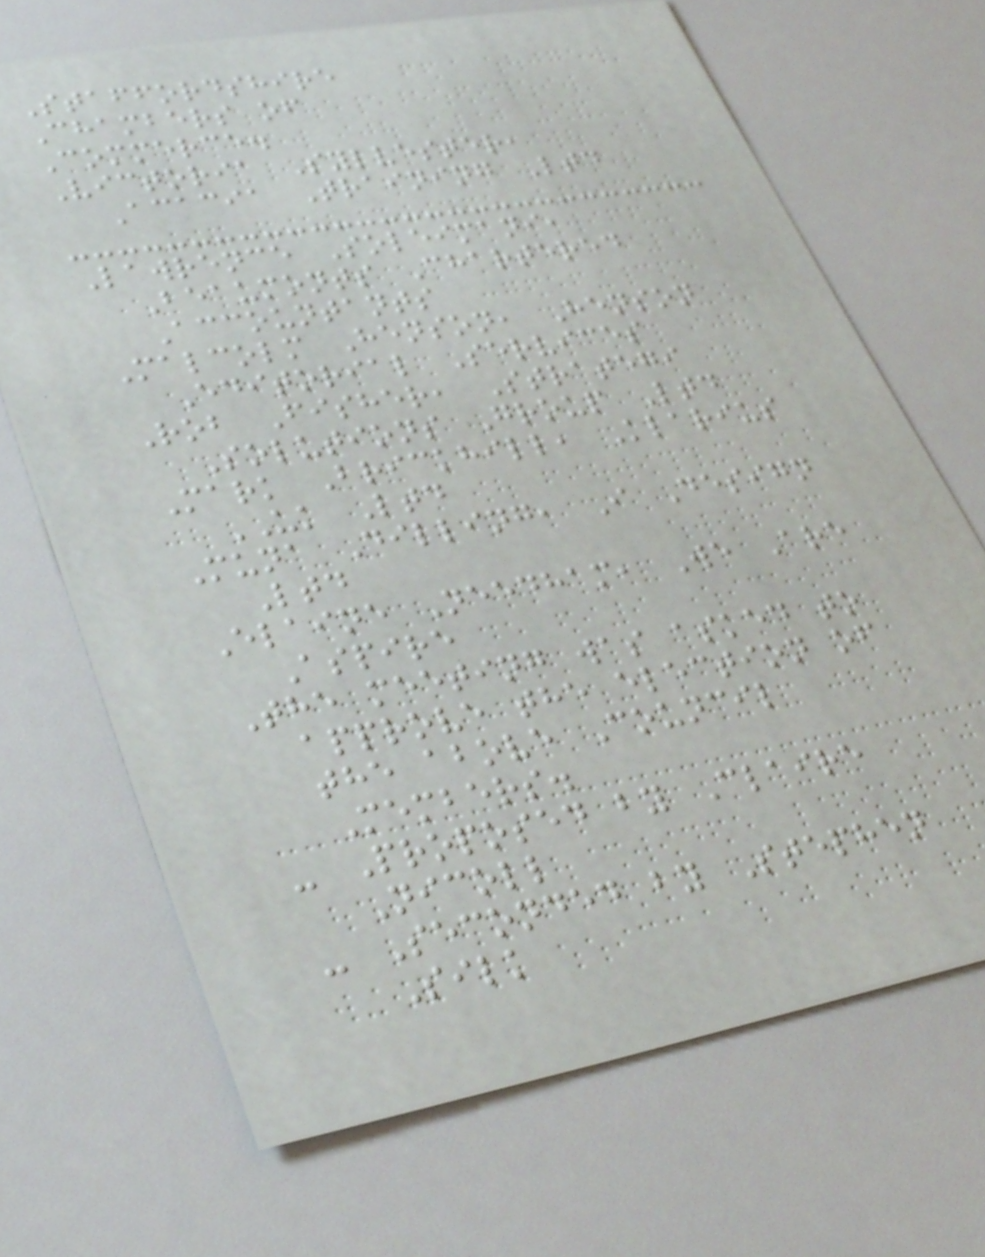Staffordshire
Chambers of
Commerce.
Victoria Sylvester,
Acacia Training Ltd
Lawrence Soleimani,
Beaumonts Chartered
Accountants
Malcolm Henson, Henson
Editorial Services
Rob Fisher, Strategi
Solutions Group Ltd
Mark Brickhill, Klarius
UK Ltd
Muna Dilling, I Design
Ltd
Elaine Needham, We Are
Aspire
The meeting was asked to
approve the election of
the above Council
Members.
- Proposed by Claire
Nicoll
- Seconded by Stephen
Silk
